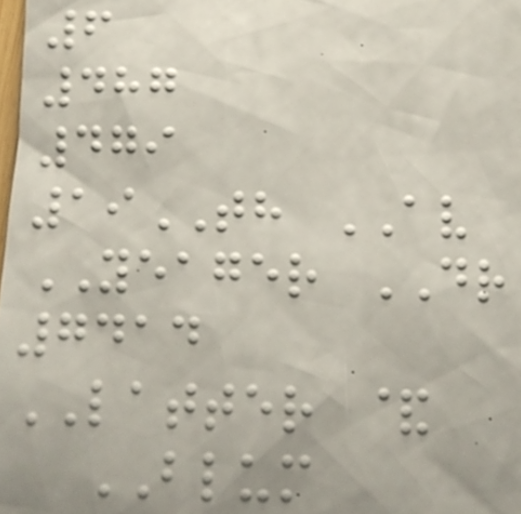6
487
479
19TH AV
YEAGER DR
7414
LATTER &
BLUM
